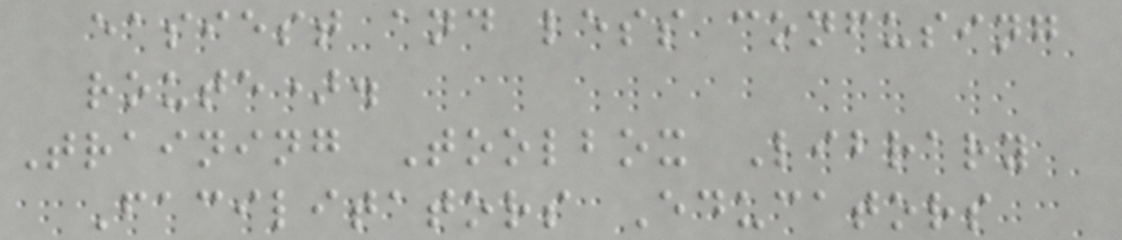easiest and less confusing
route).
Training Toolbox Library
Facilitators Educators
